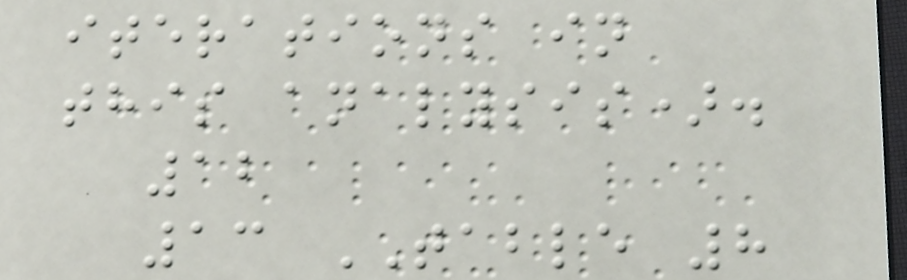iterations in
this analysis).
12
13 TABLE 8
